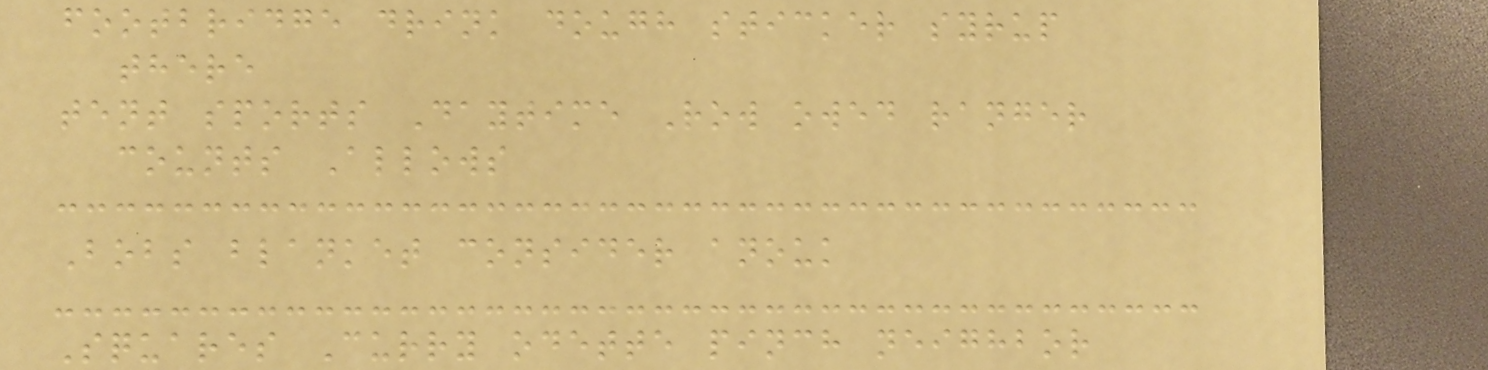footbridge drink dough sticker syrup
there
tent sports Daytime Row owed ranger
counts Allows
Bobs blanket consider anouk
Squares Curry odette pinch neighbor
